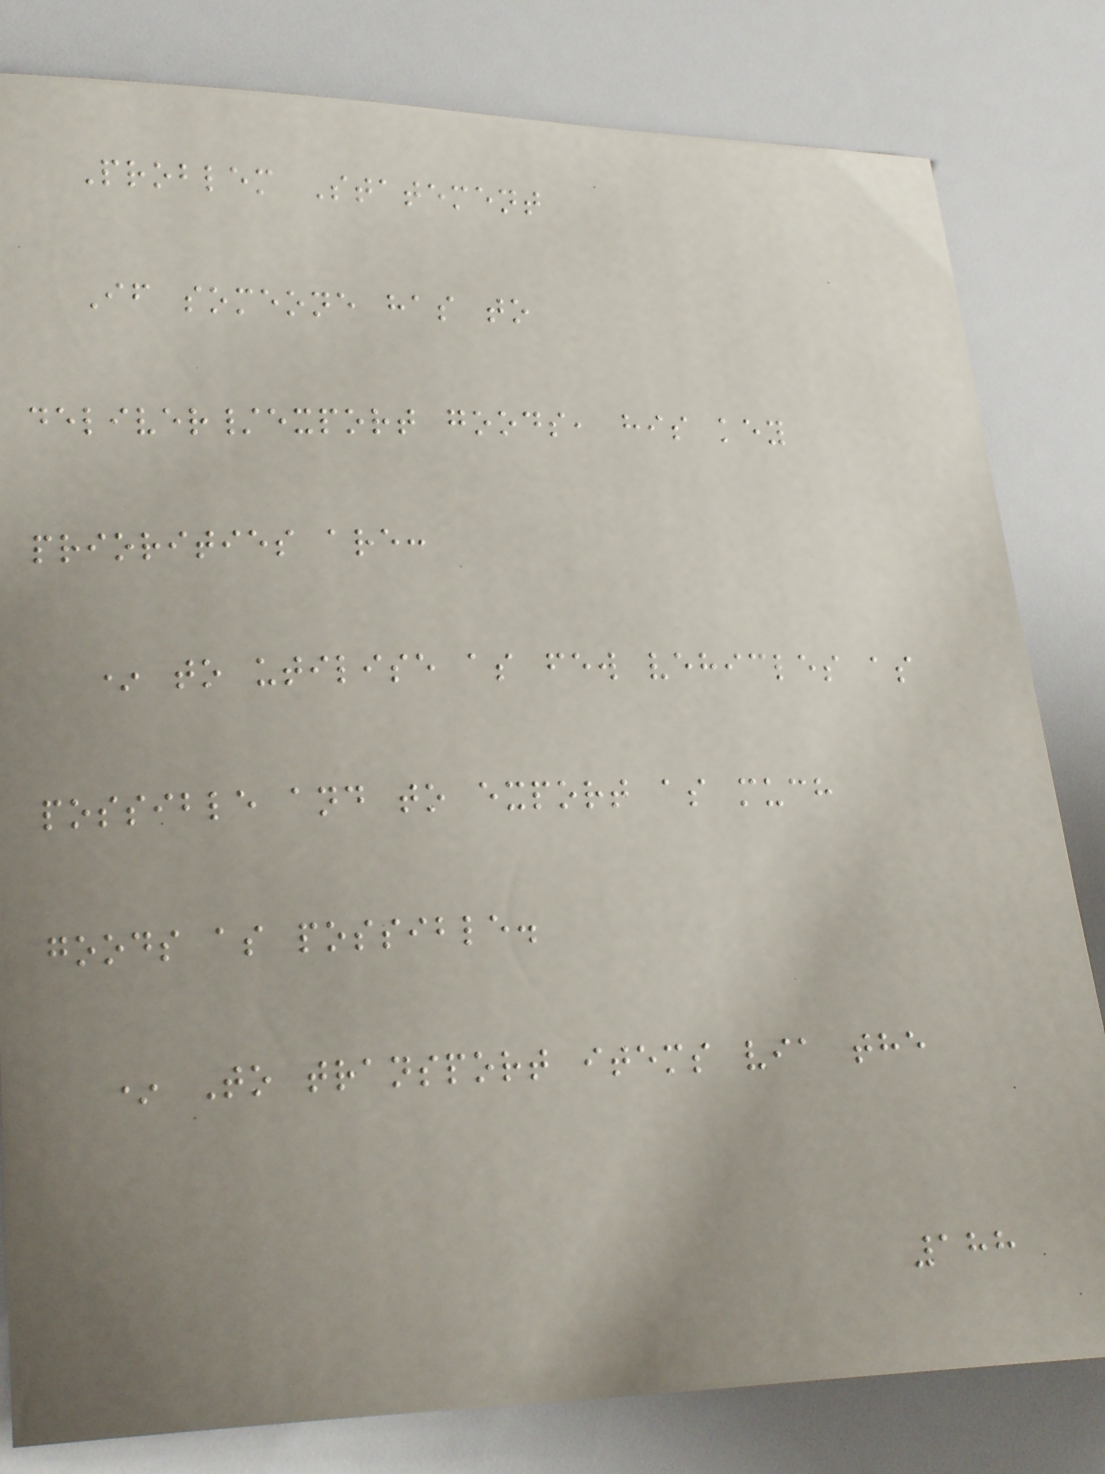Problem Statement
If someone has to
deliver/export goods, his key
priorities are:
* to utilise as few vehicles as
possible and to export as much
goods as possible.
* To transport items via the
188
